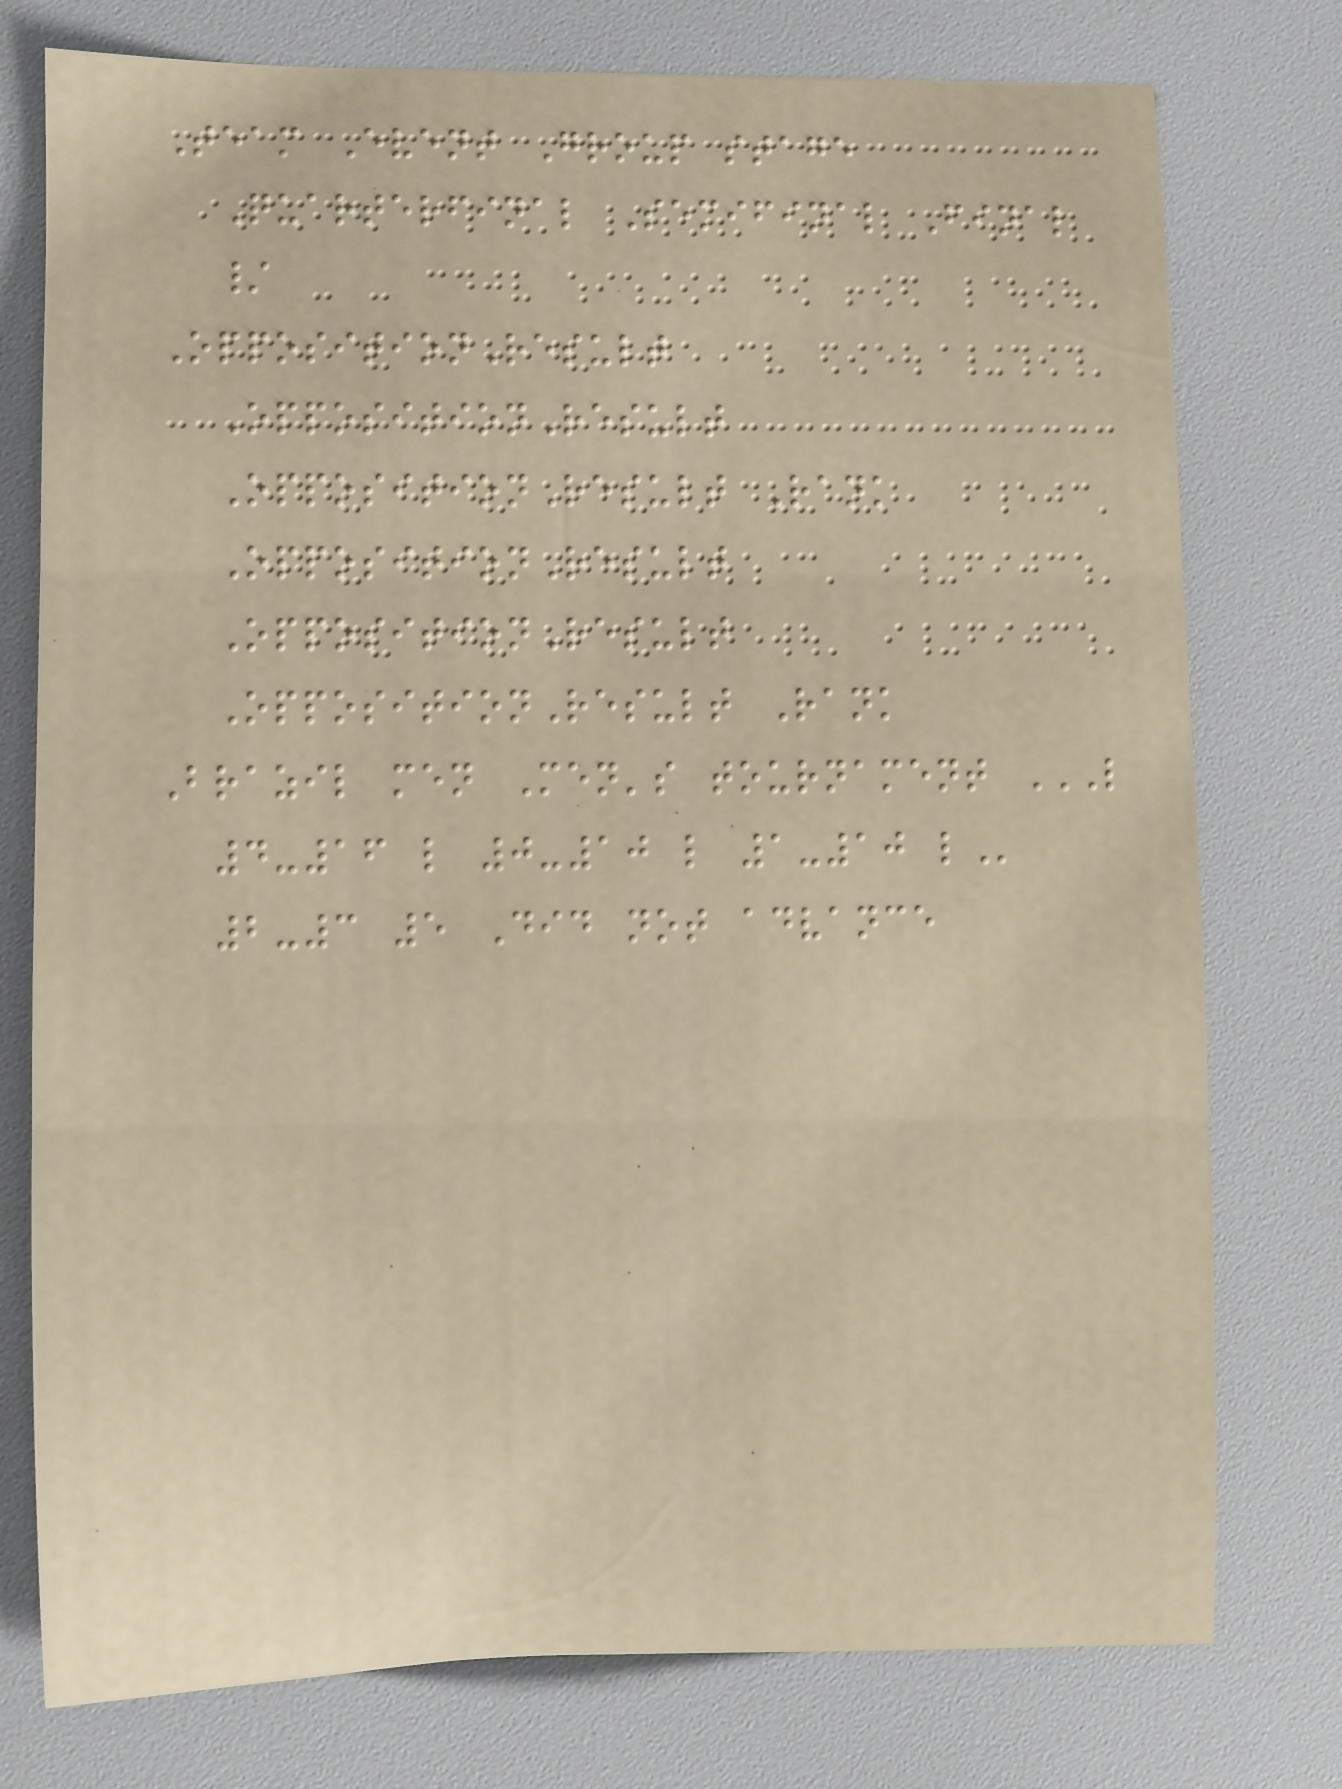Team Event Group stage
Quarterfinal Semifinal Final
/
OppositionResult
OppositionResult
OppositionResult Rank
OppositionResult
OppositionResult
OppositionResult Rank
Brazil men Men's tournament L
4-16 L 0-10 L 1-10 L
2-3 5 Did not advance
